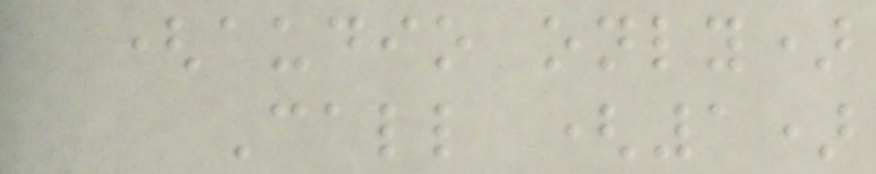(audio only)
Call (1)
